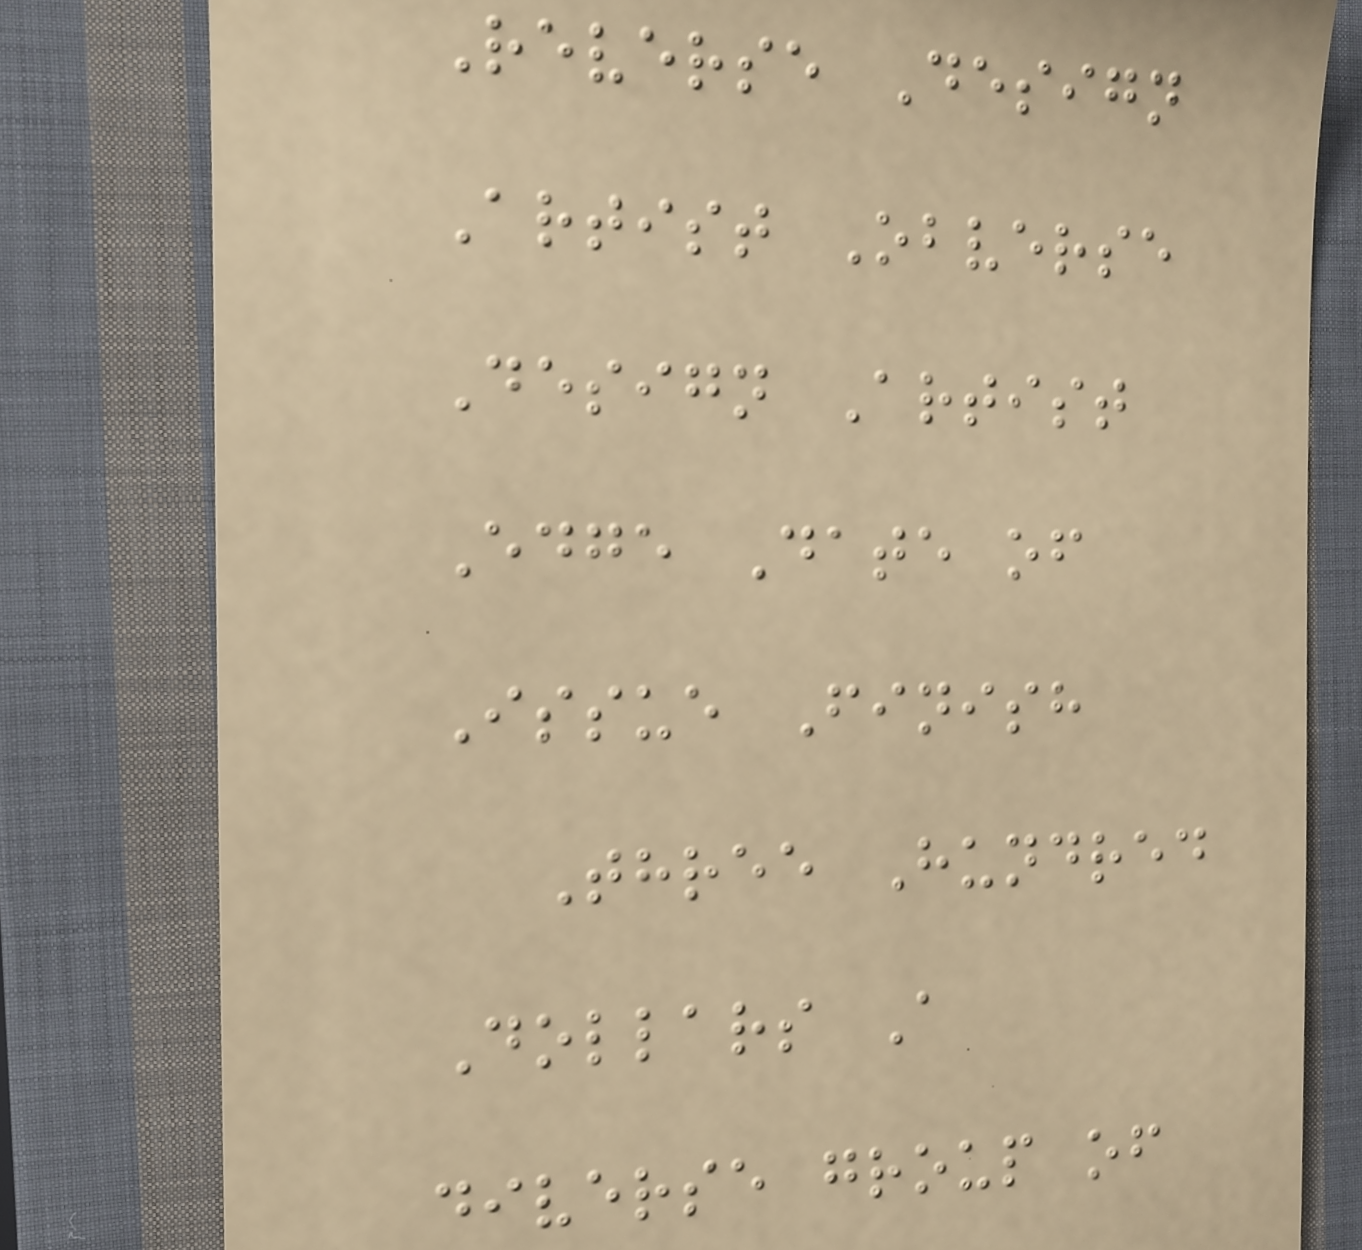Reverse Design
Artist Obverse
Design Artist
Edge Date of
Issue Finish
Three Hundred
Dollars A
diverse group of
